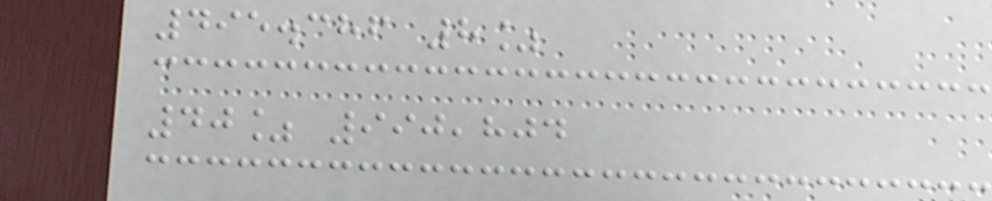495.386 8%
40% 990,804
